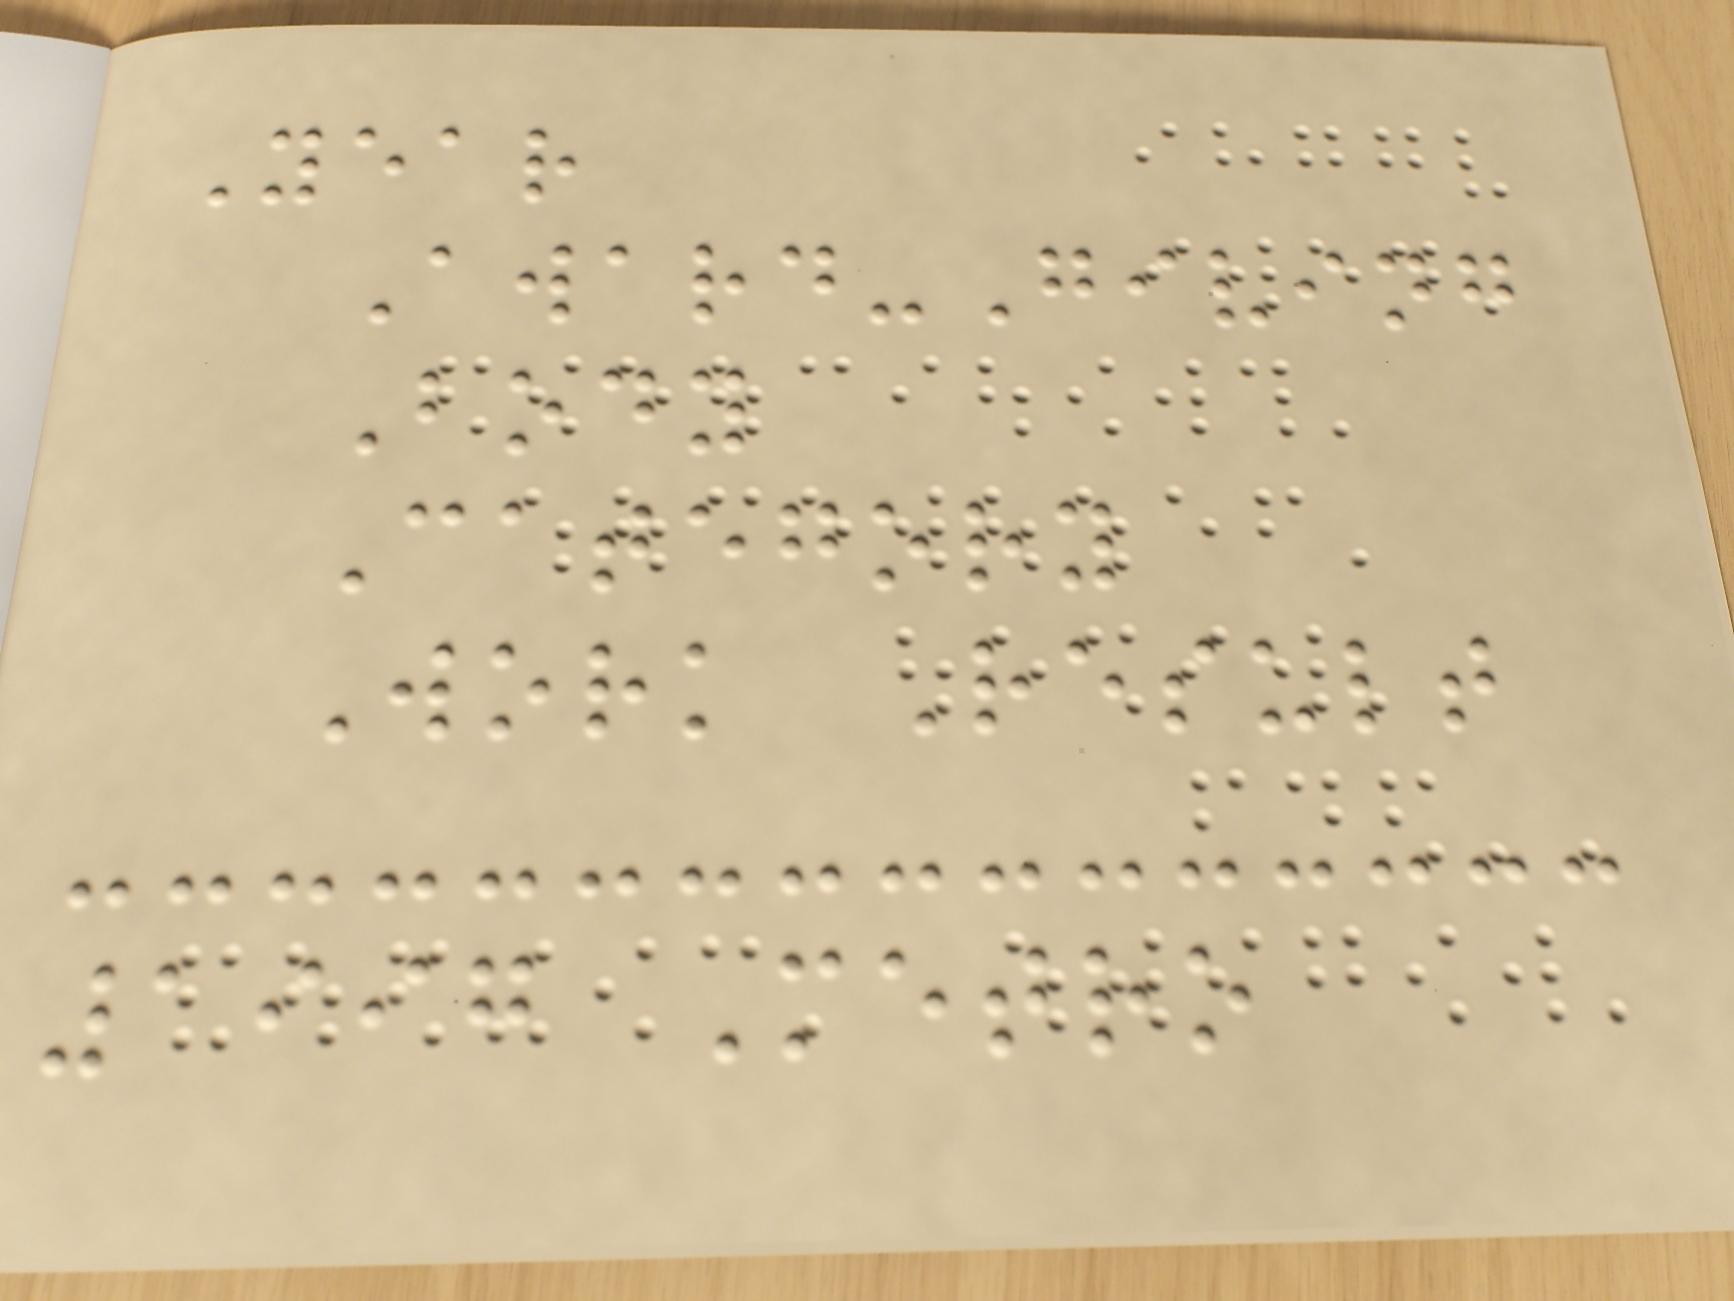Year
Award-Giving
Body
Category
Work Result
1997 Metro
